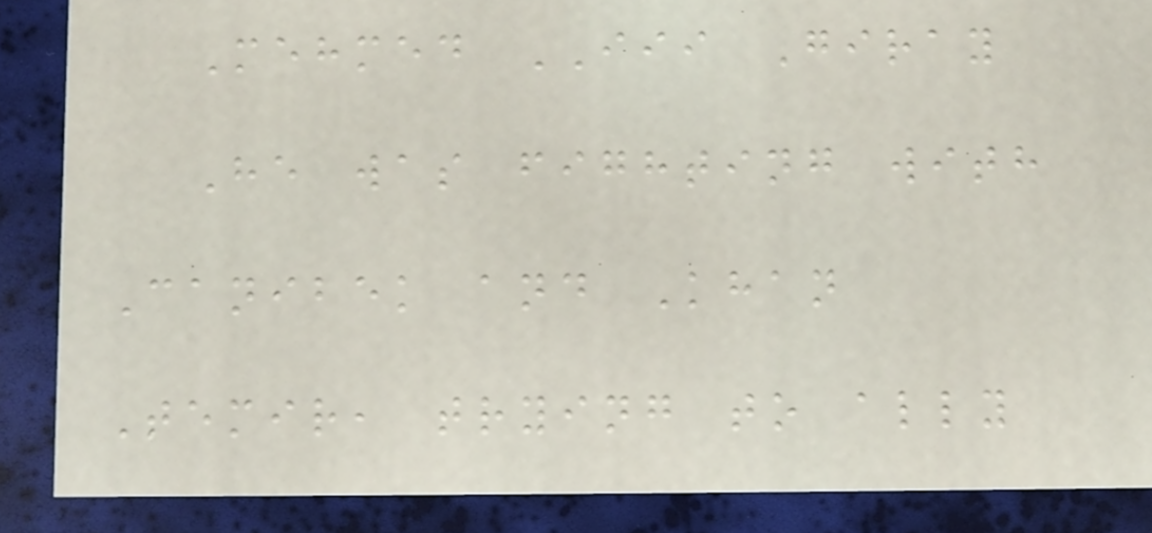Mehmed III Giray
He was fighting with
Canibek and Khan
Temir, trying to ally
